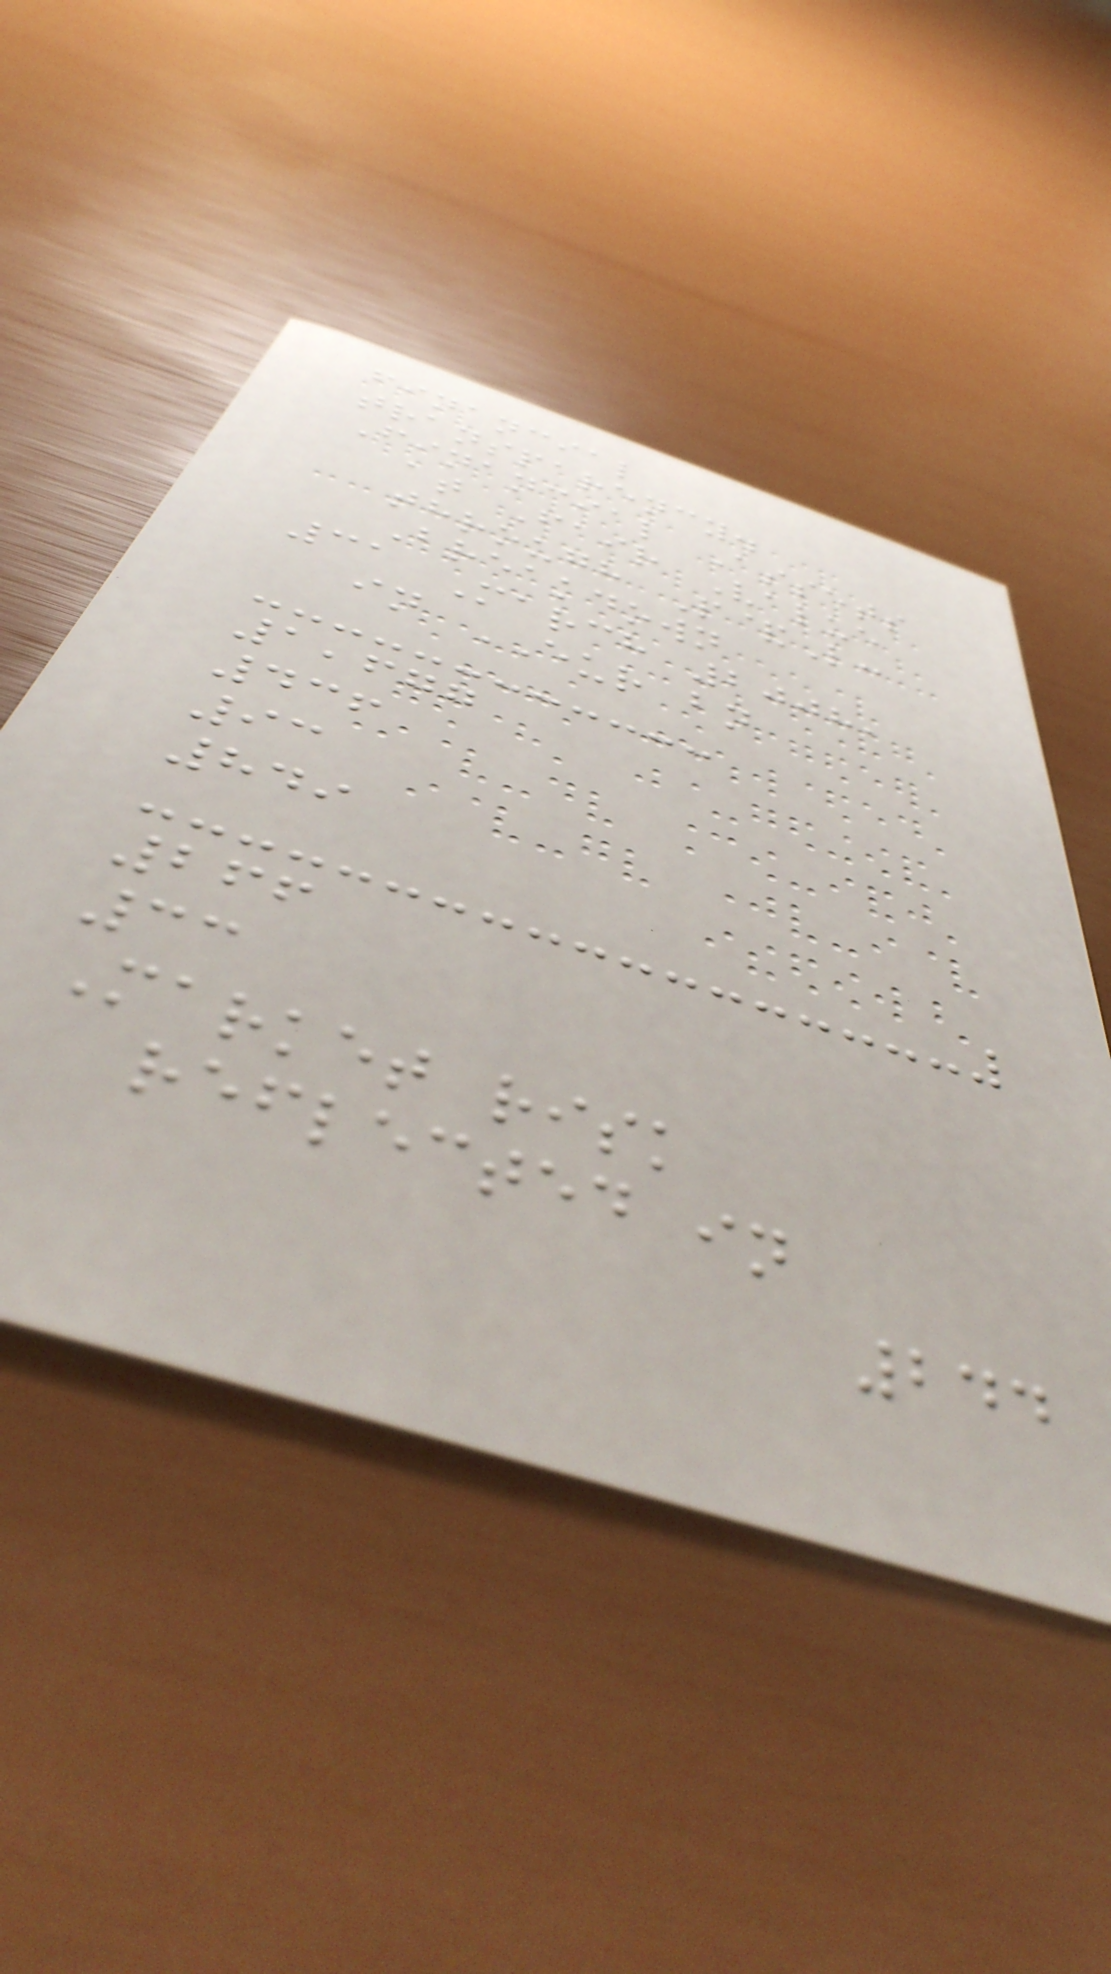financial
transparency.
Financial Assets
at Fair Value
through P&L:
Breakdown
31 March 2008,
in EUR bn
1,677
436
93
849
266
33
Market risk
reflected in
244
